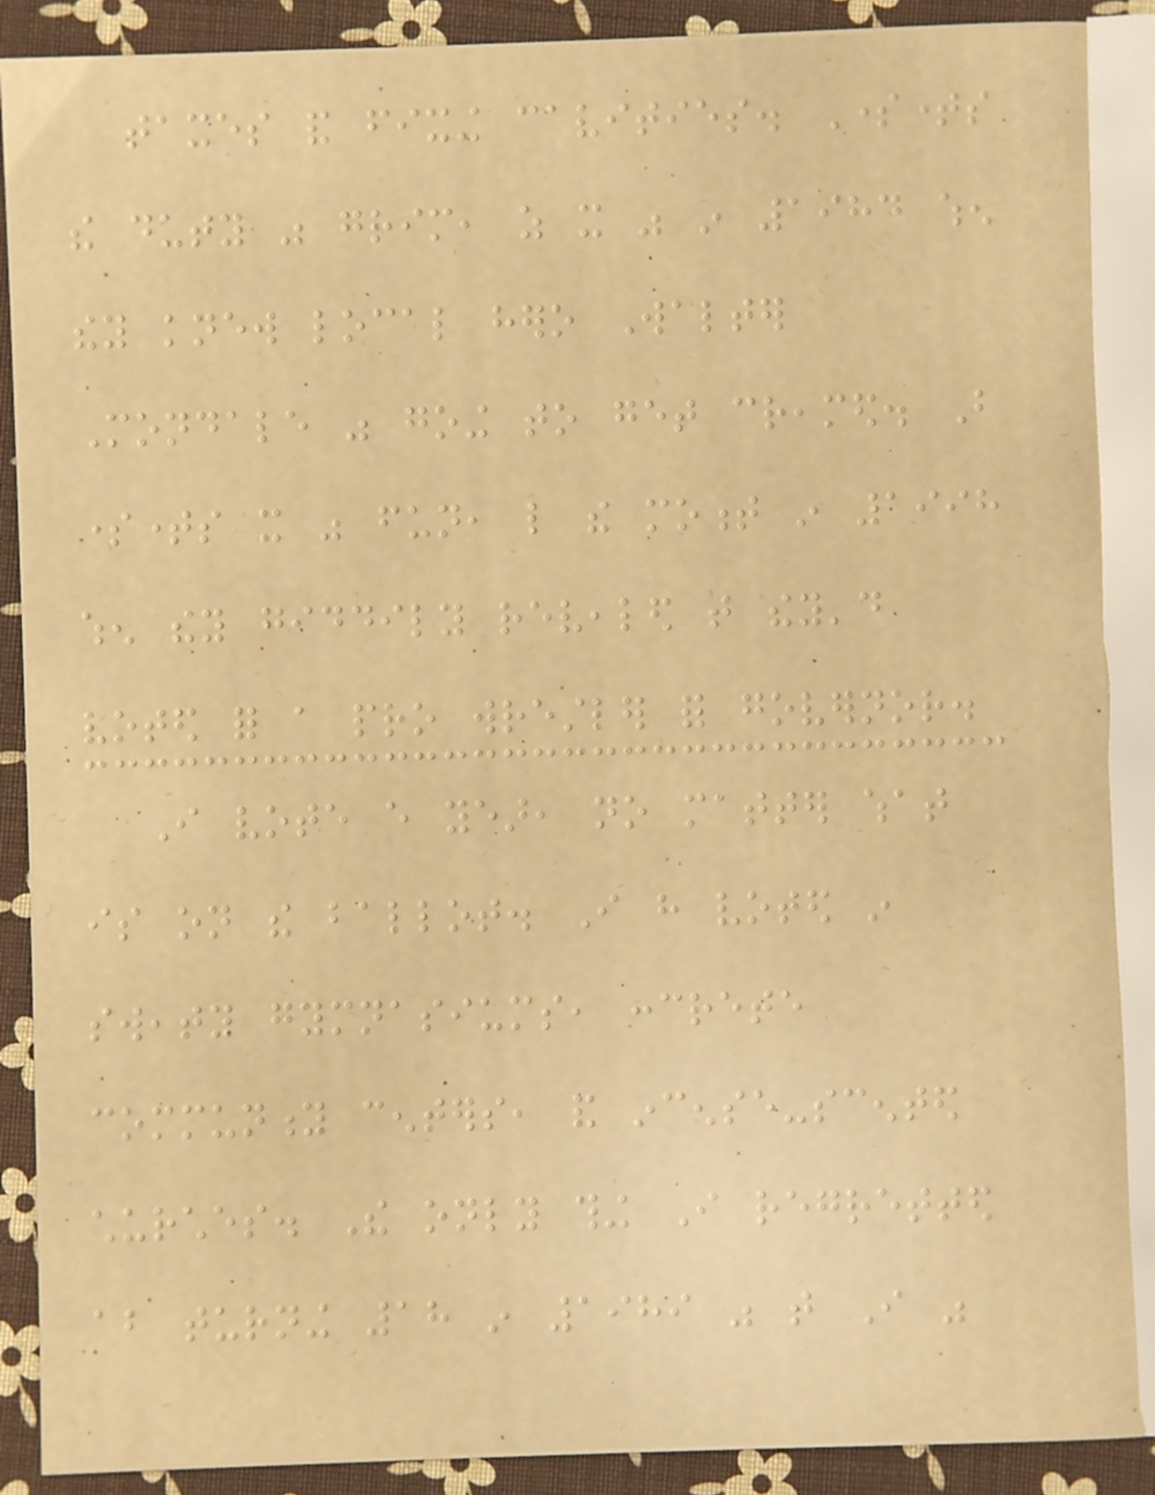taxes and fixing cavities. Sometimes
the duty was grim, as it was in 1984 when
they knew local hero Walter
Mondale was going to get creamed. But
sometimes it was fun, like the moment in 1998
when they giddily revealed that they'd
voted for a pro wrestler for governor.
I vote every year, no matter what
is on the ballot. I have voted in
sweaty gymnasiums, concrete
community centers, and incense-scented
churches. The only thing I regretted
about turning 18 in 1989 was that I was
